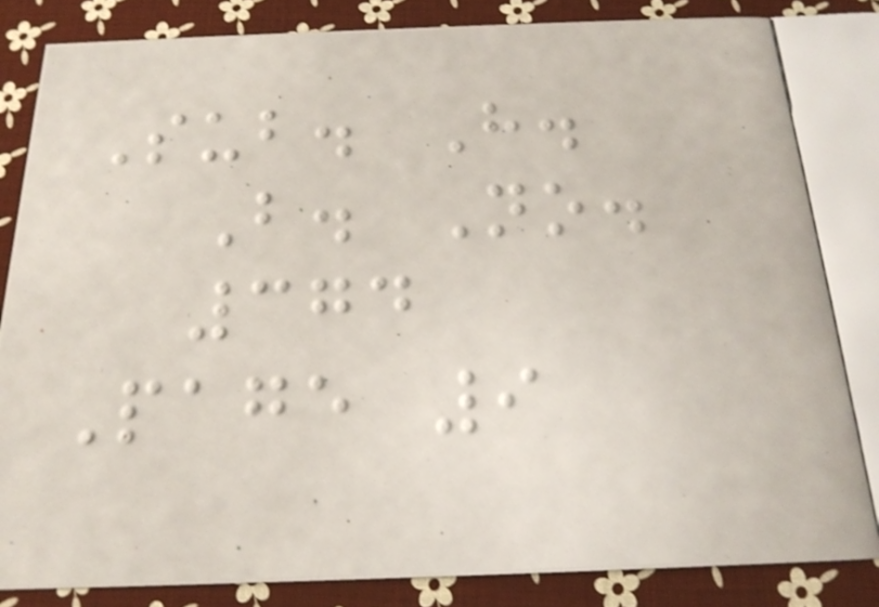Sub. H.
B. No.
374
Page 9
